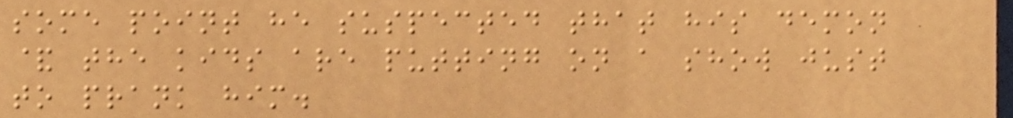some point he suspected that his demon
& the kids are putting on a show just
to prank him.
